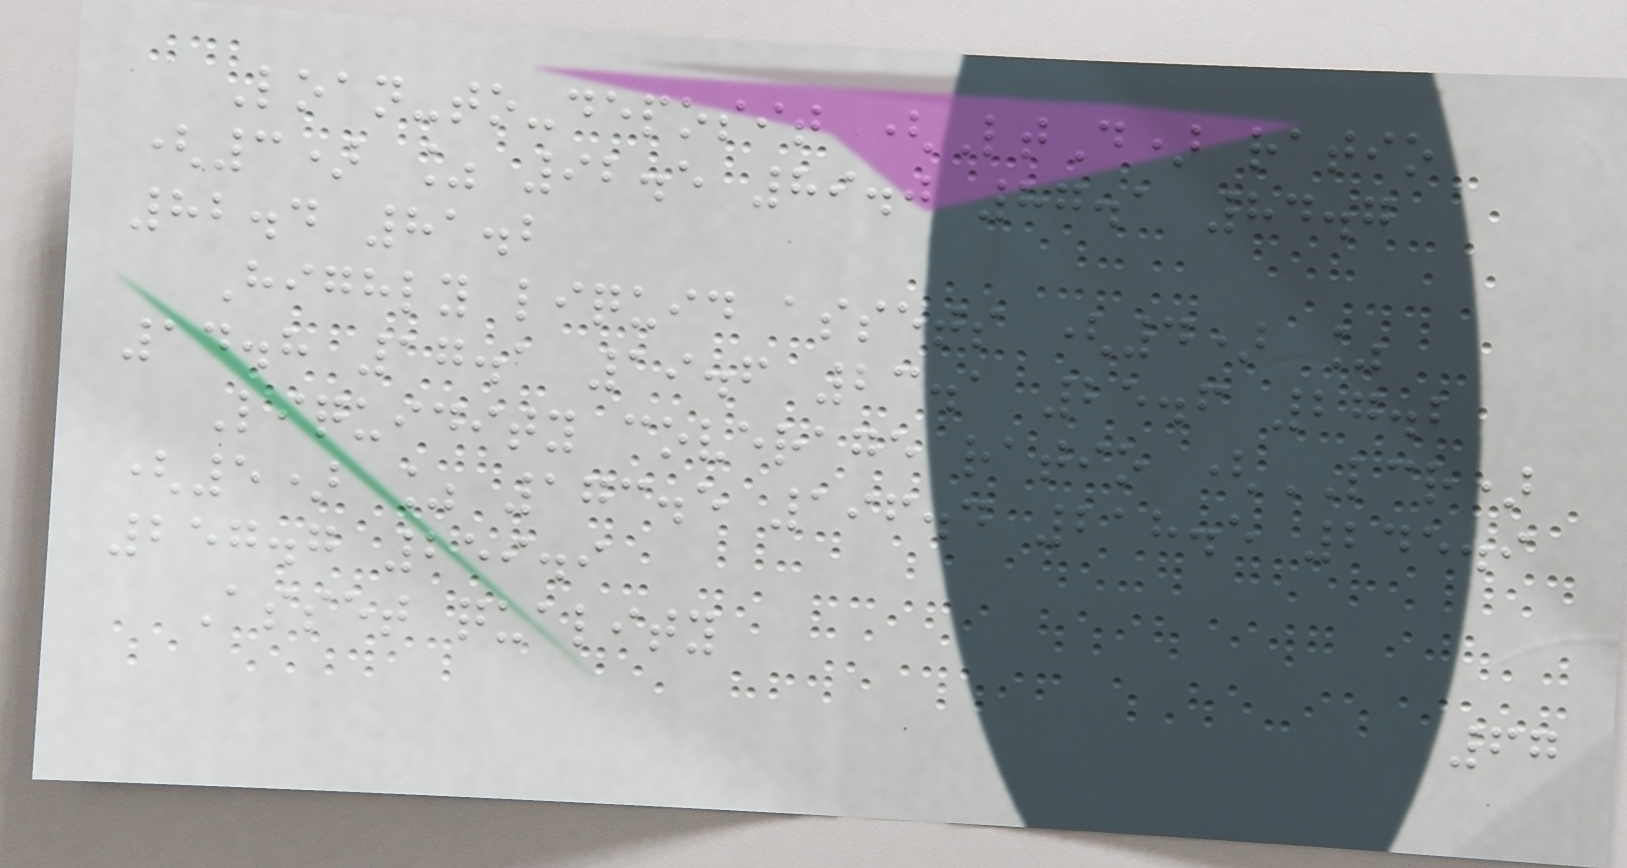Loan-to-deposit (LtD) ratio
(3) % 92.5 89.0 87.1 84.7
82.4 81.2
Highly liquid assets (4) %
14.8 17.1 19.6 23.1 25.6 27.2
Liquidity coverage ratio (LCR)
(5) % 173.5 196.4 218.5 245.9
257.7 259.9
Asset quality
67
